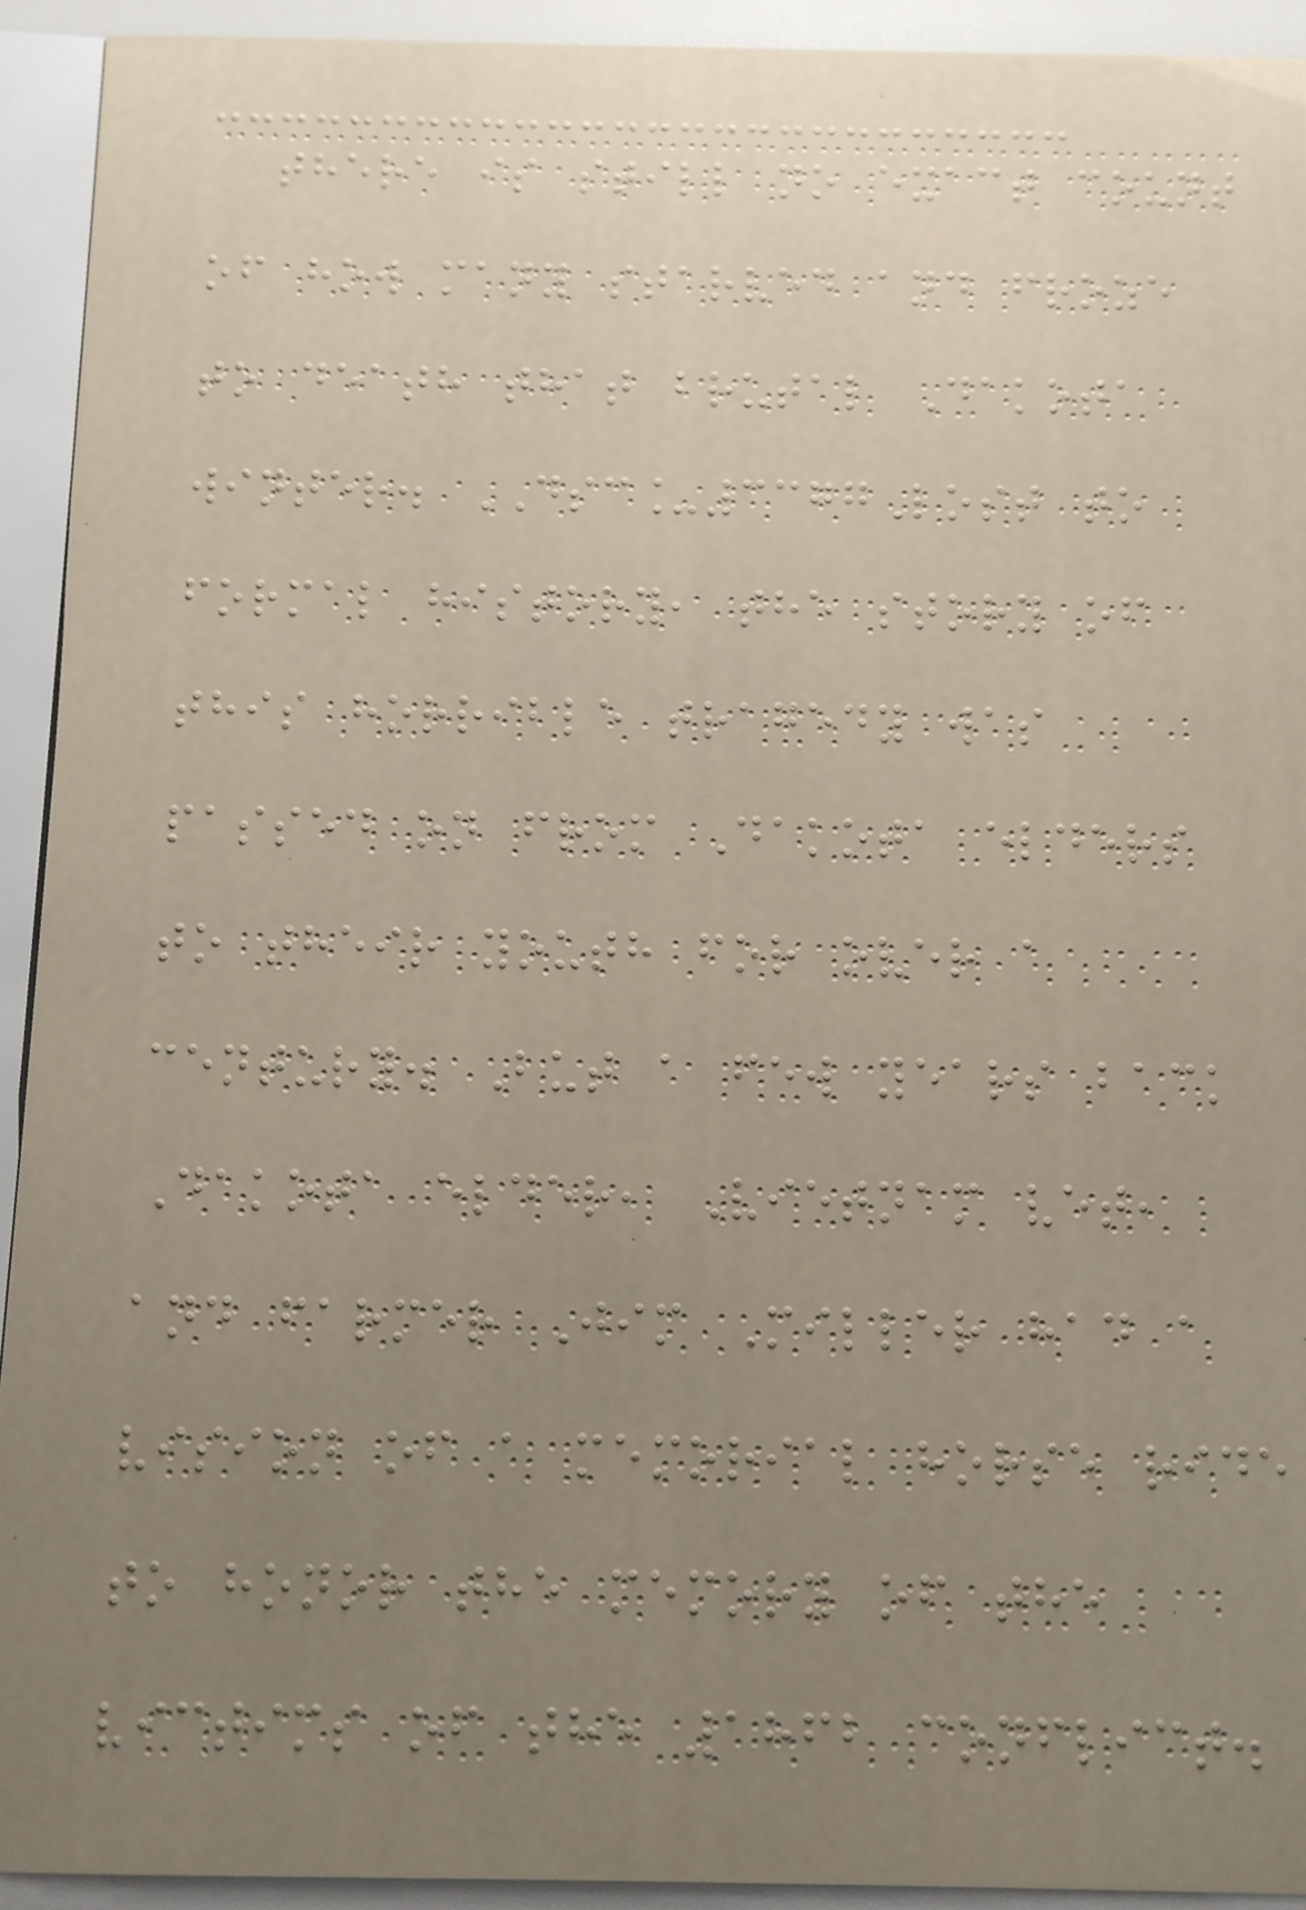there is still no exact count
of how many starved and froze
to death that brutal Dakota
winter. DSC_3377Lost to
formal history, the story of
this horrible tragedy was
passed on from Dakota elders
to their youth for over a
century. But a few years back
Dakota elder, Vietnam vet,
and farmer Jim Miller had a
vision of a memorial horse ride
to honor the memory of the
victims of the 1862 conflict.
